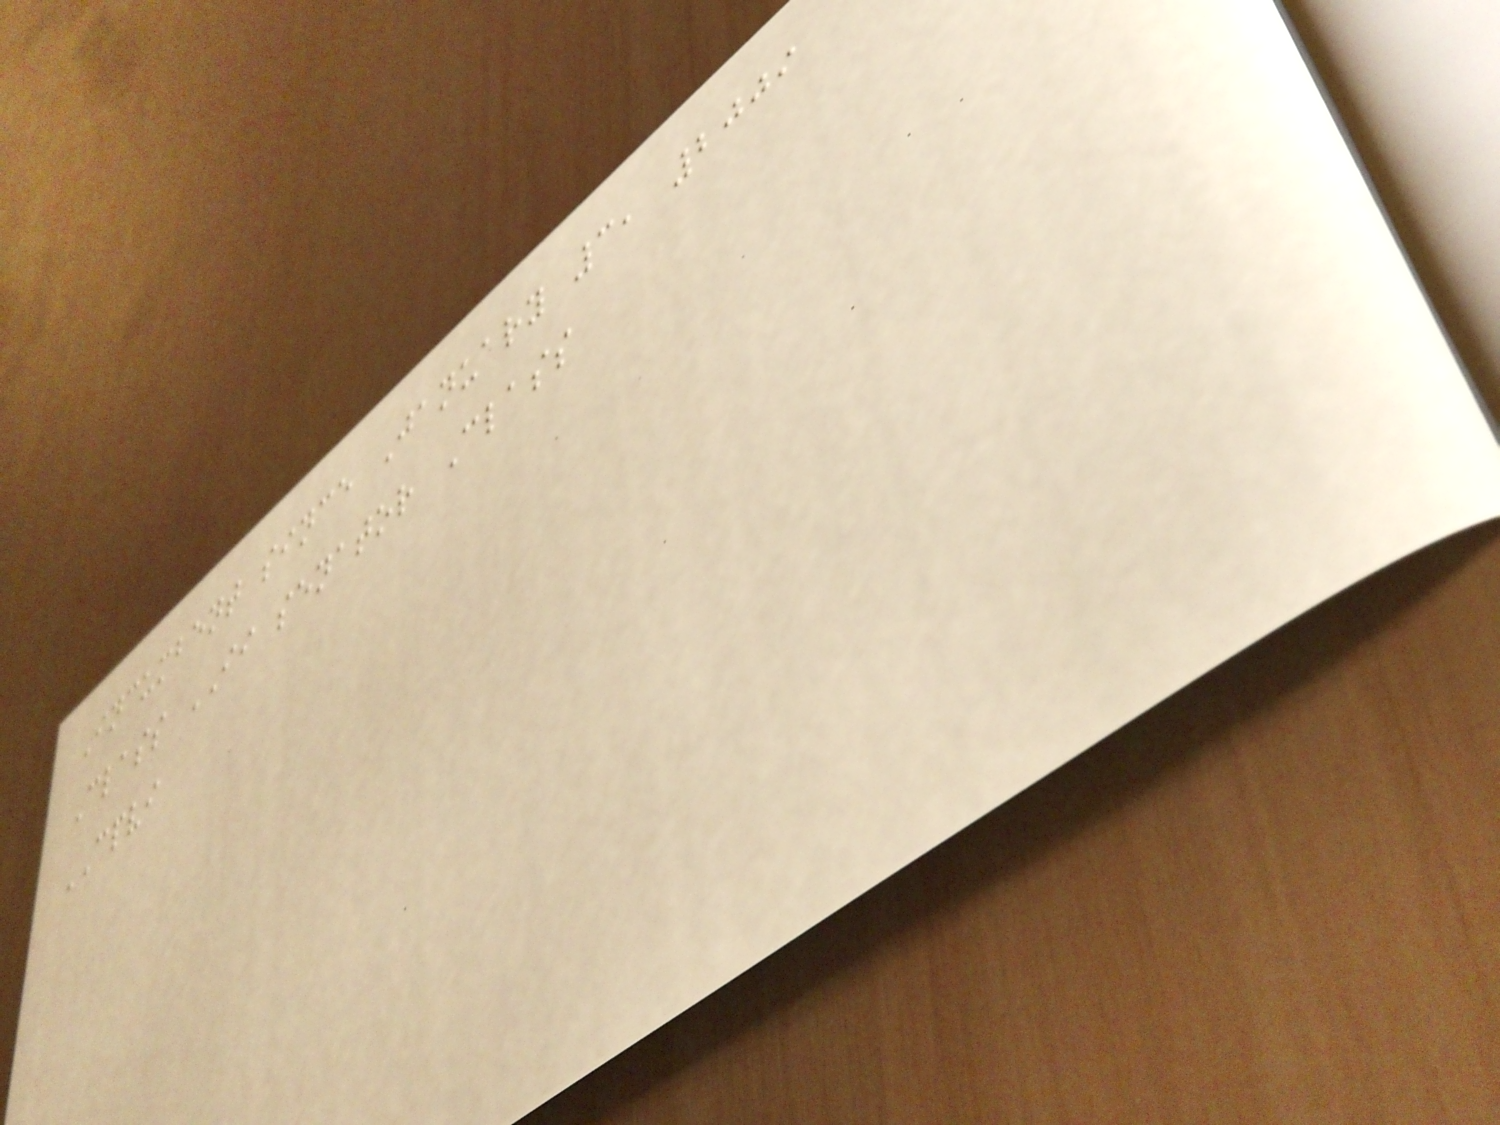Incumbent since January 3, 2009
Class II senator Class
CPVI
